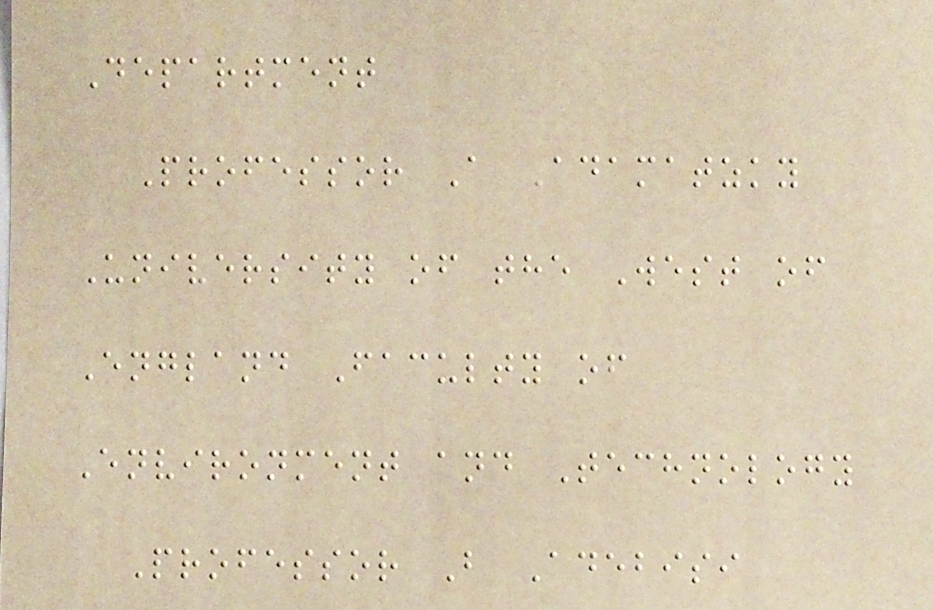Department
Professor A Adamatzky
University of the West of
England Faculty of
Environment and Technology
Professor B Adebisi
